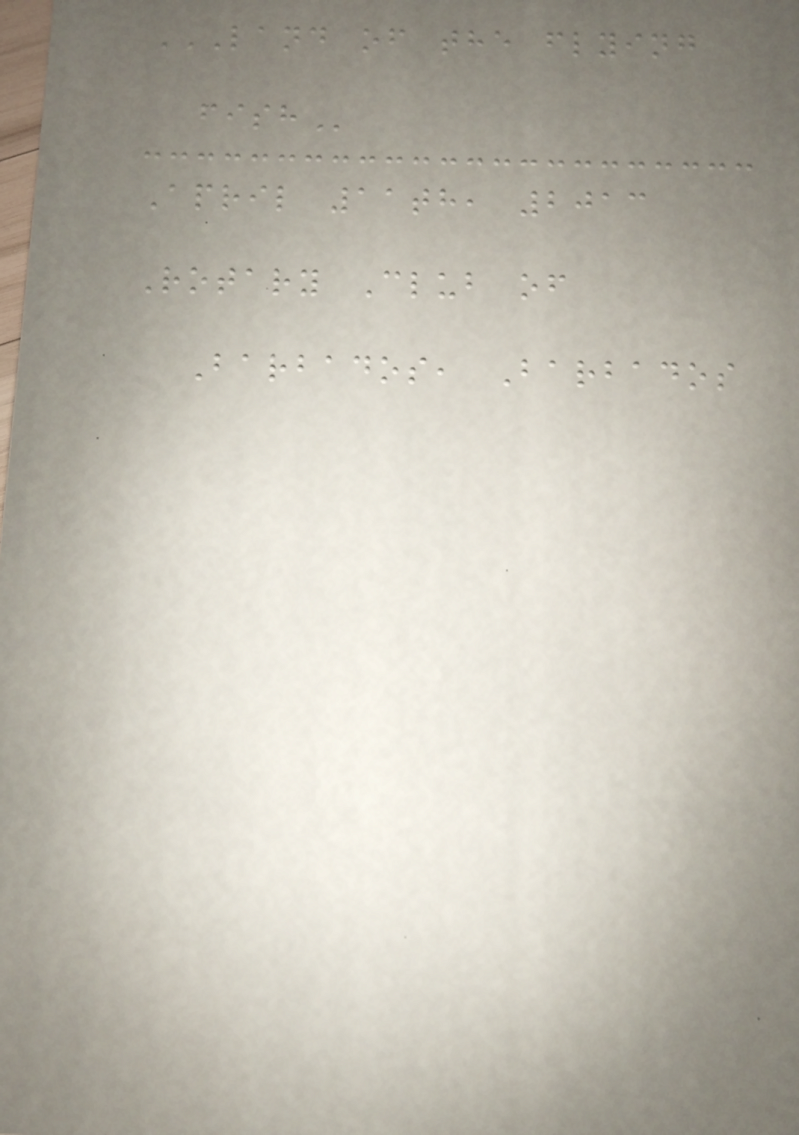LAND OF THE FLYING
FISH
April 11th, 2013
Rotary Club of
Barbados, Barbados
